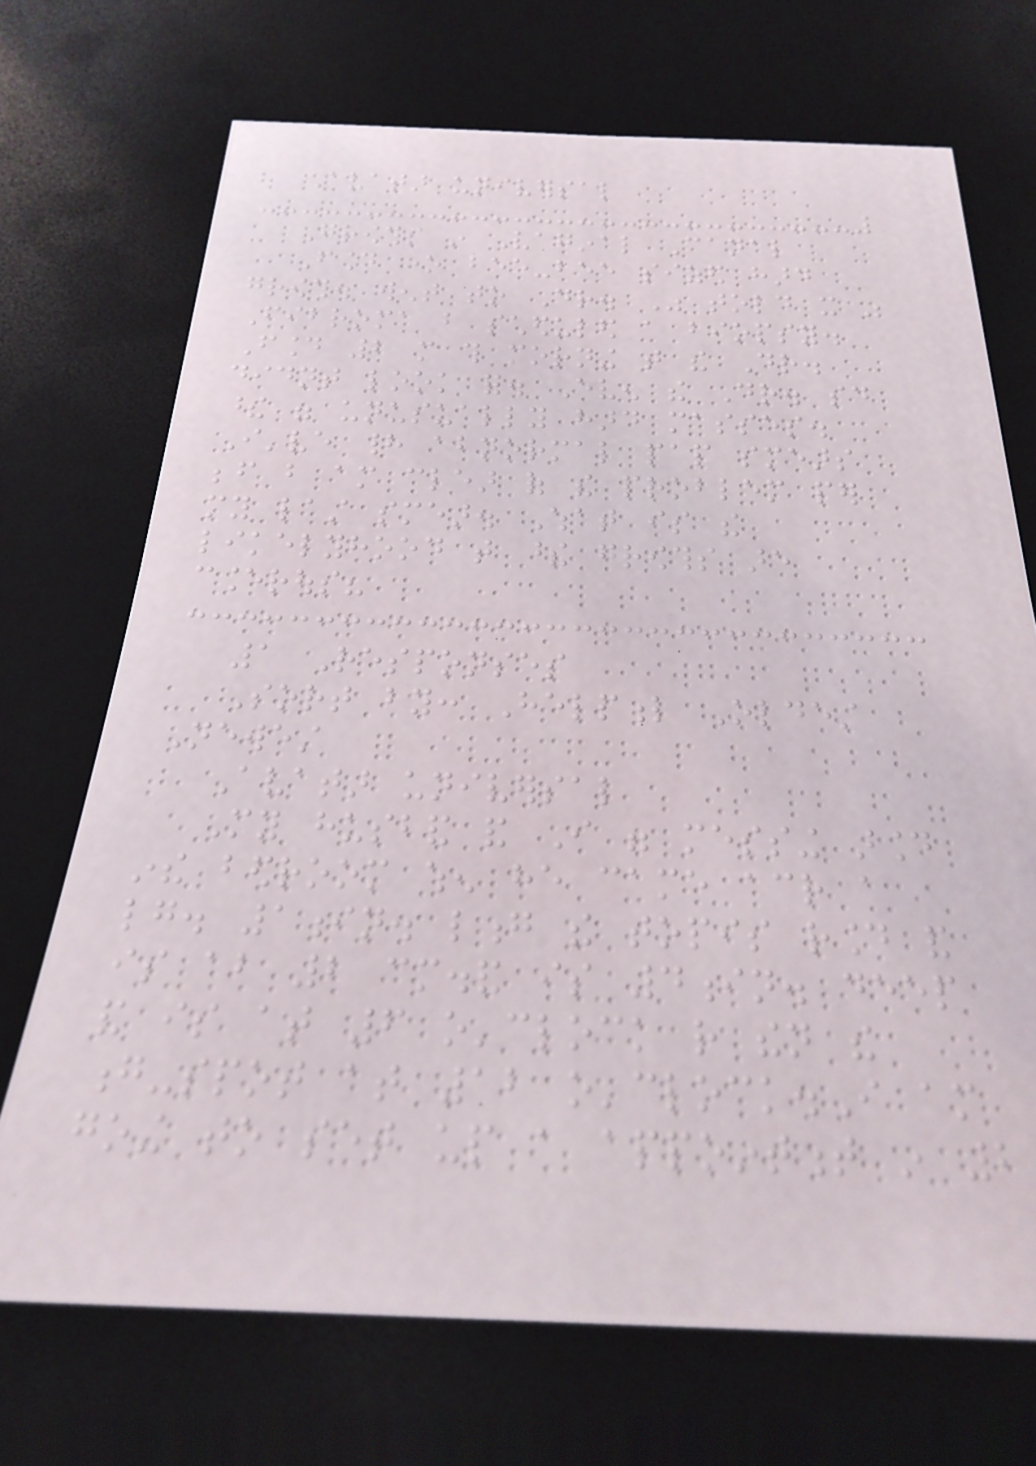Avatar universal
Growths in Vaginal Canal
Found one bee-bee sized hard
growth. went to Dr. Was told it was
Fibroma but scheduled a biopsy.
Found 2 more this morning that the Dr.
didnt look for. Even the Dr. said
these were unusually hard masses.
I've had abnormal pap smears
before but am clear of the problem per
my last smear. What is the
likelyhood that these growths are
cancerous?
1 Responses
Sort by: Helpful Oldest
Newest
Avatar universal
My husband and I were messing around
inthe bedroom when he came across a
lg. 1in. long the topis round and
is about 2 cm.and is 4in. deep
and is at 6 o'clock rather then the
g-spot at 12 o'clock.I am
going to set up a appointment in 2
